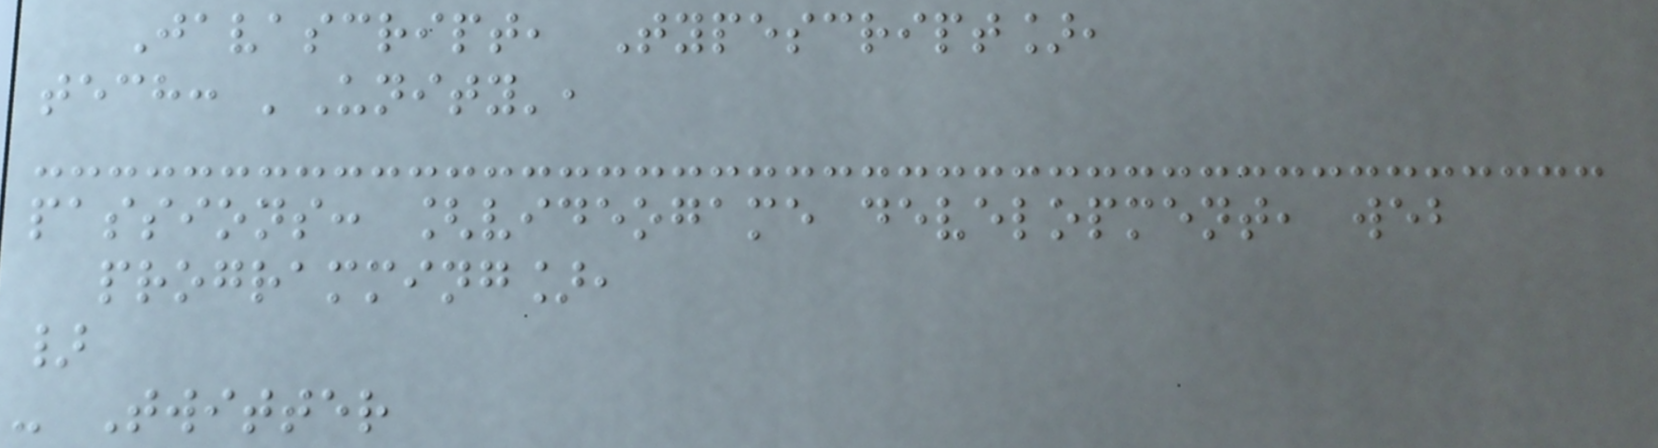Javascript, Typescript],
tech: 'Unity',
passions: [videogame development, web
programming],
}
- Twitter
